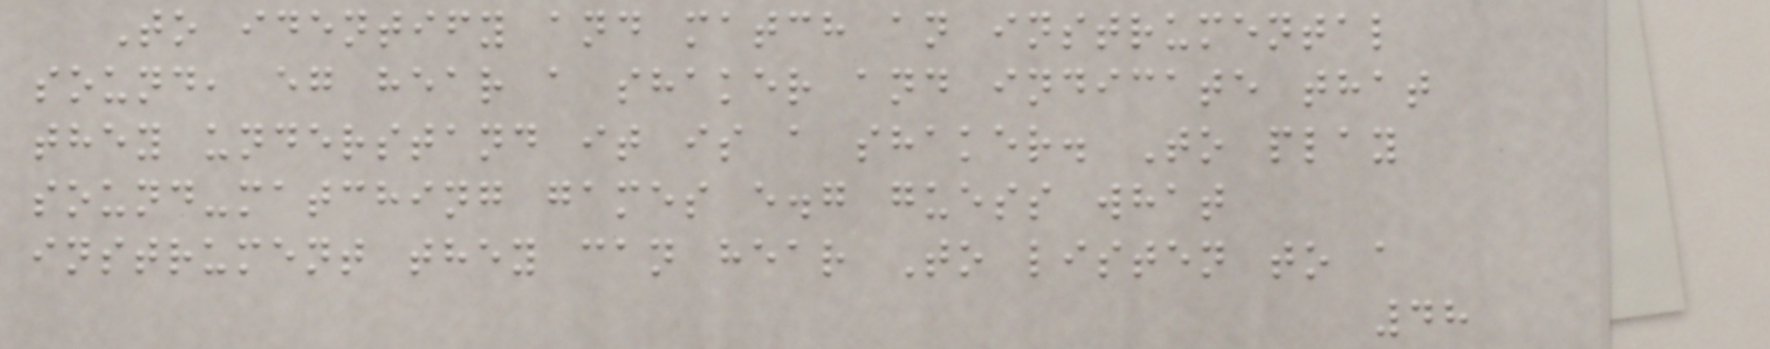To identify and match an instrumental
sound, eg hear a shaker and indicate that
they understand it is a shaker. To play
sound-matching games e.g guess what
instrument they can hear To listen to a
48
